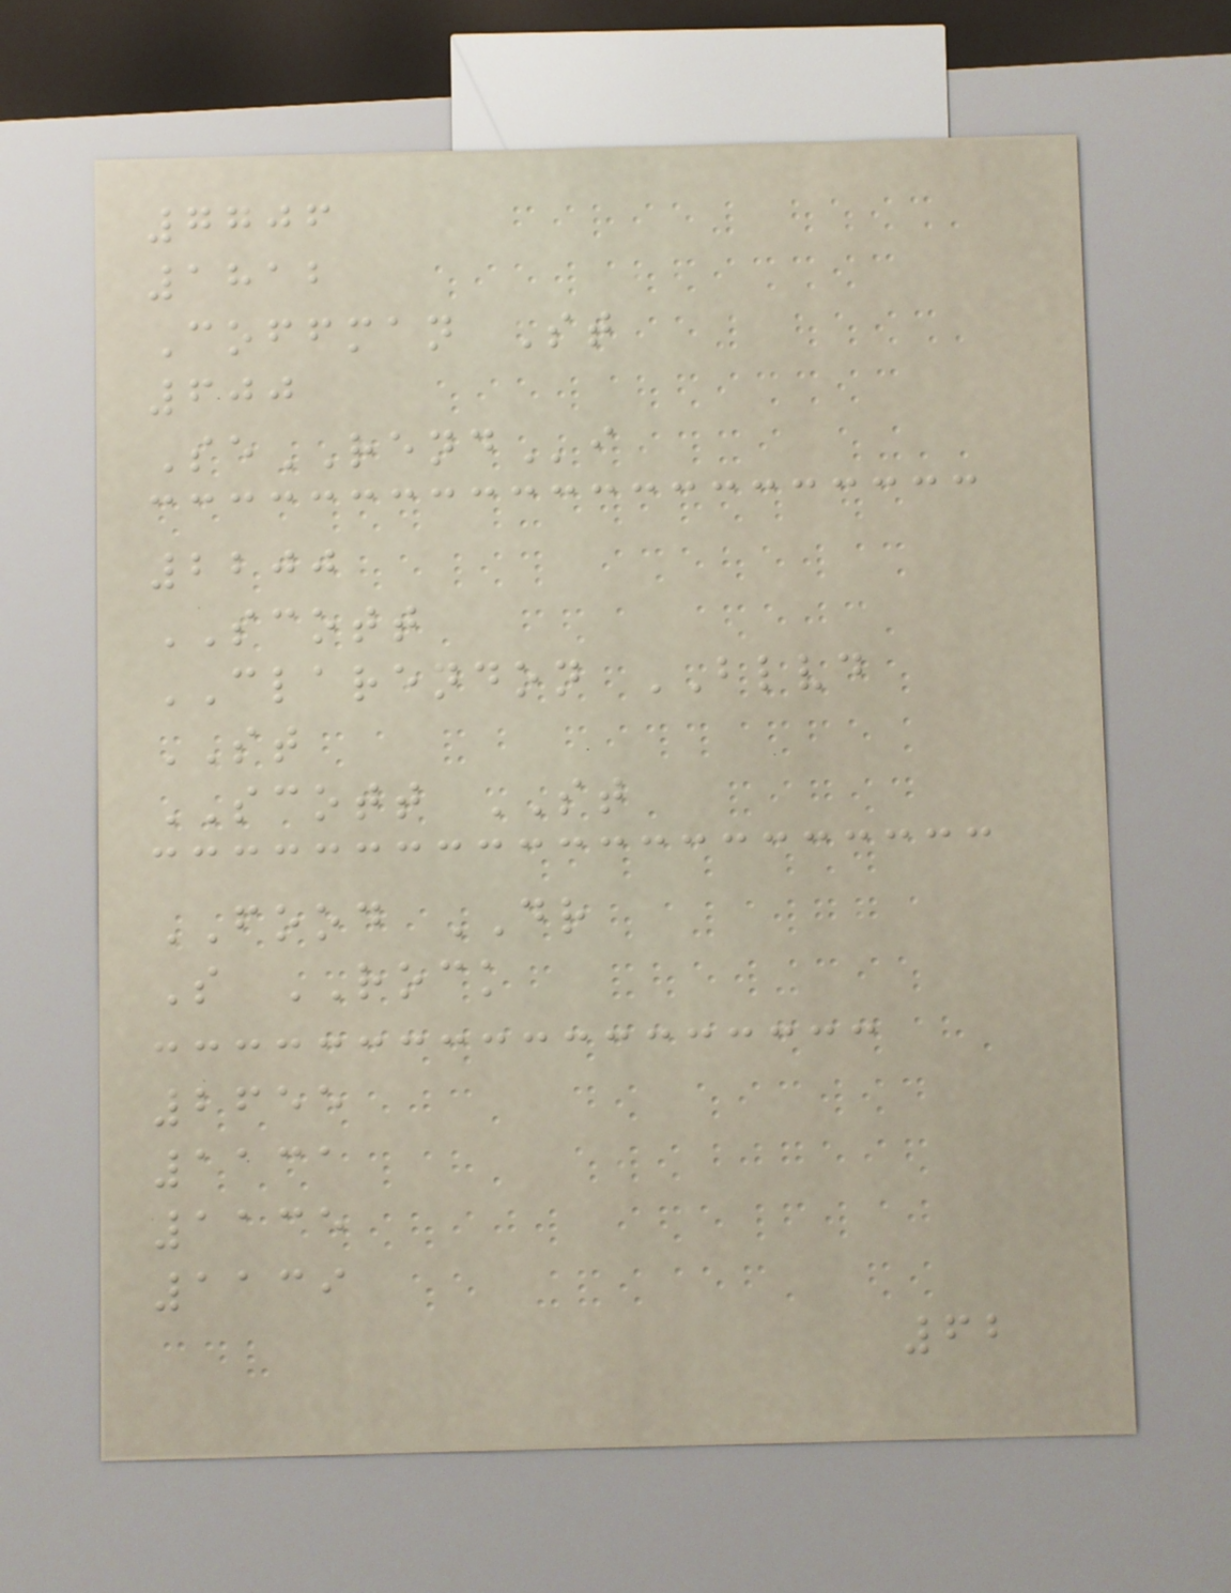7706
1812
Coffman St
600
SeRENDi
2200
SCOTT
CLARENDON BLVD
ST
SCOTT ST
FOOD DR
S ROCK
2655
1131
1135
1139
62
